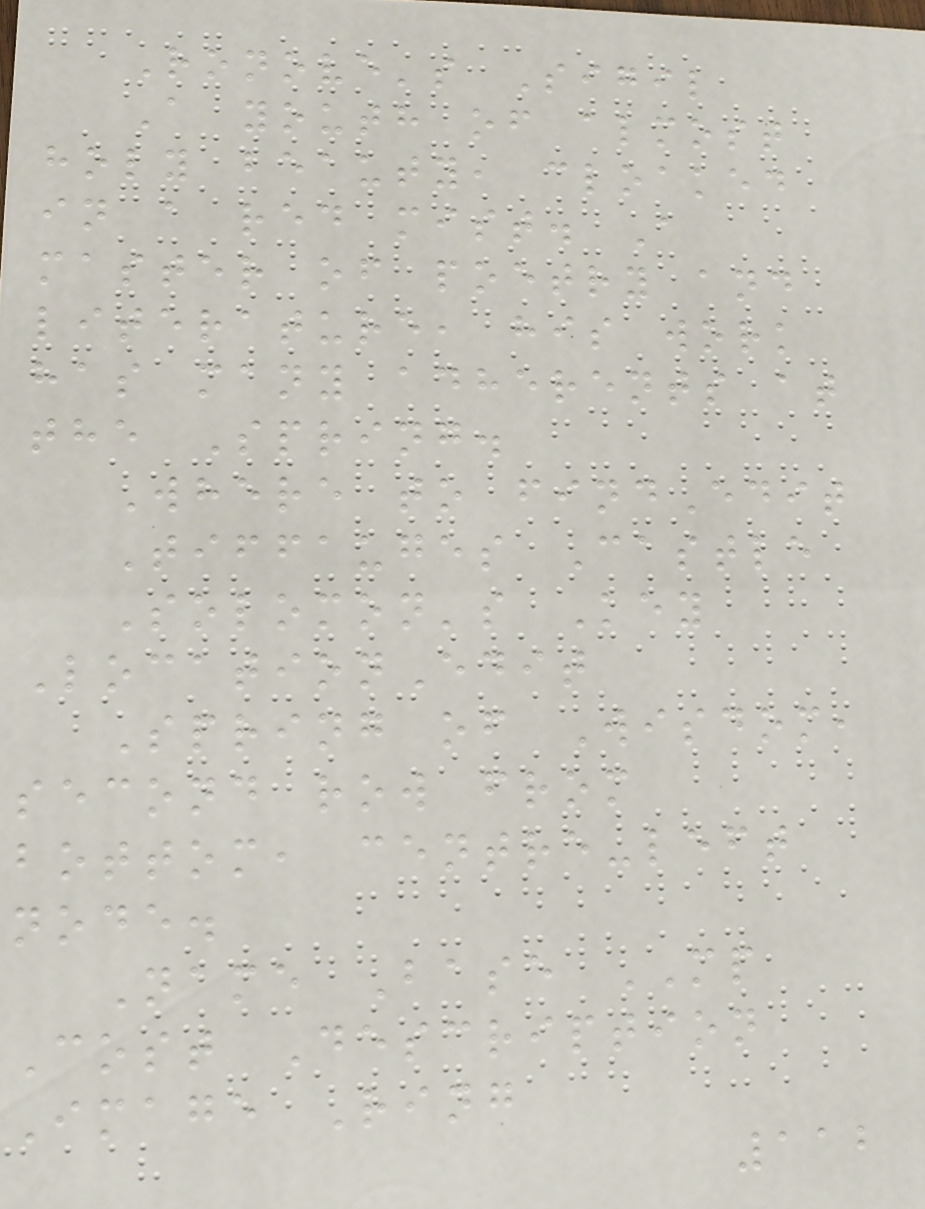Ronove's Sigil
A youth of almost
holy beauty, cloaked
in a red mist. A
master of poetry and
literature, his work
has many adherents at
the Spring.
Where to findEdit
Tiffauges Castle
Solomon's Key
LocationEdit
Spring of Wisdom,
second row from
bottom, centre-left
node.
Name Base MP
Cost Description
Image Ring
112
